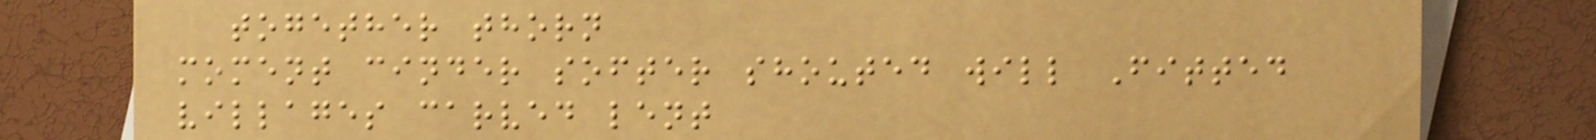together thorn
moment cinder softer shouted will Fitted
villages carved lent
